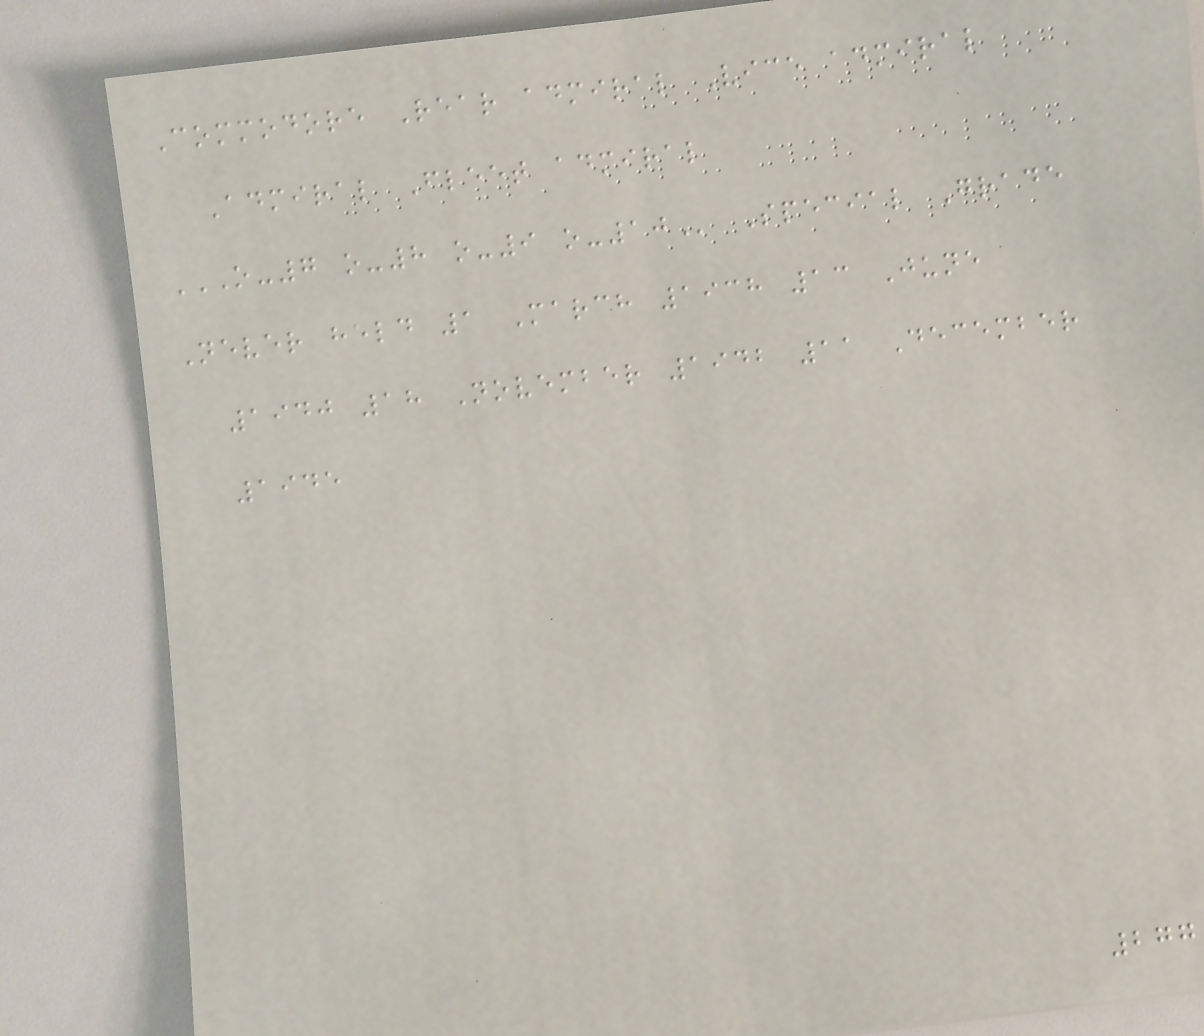Commodore Rear admiral Vice admiral
Admiral Fleet admiral
O-7 O-8 O-9 O-10 Special Grade
Never held 1 March 1938 13 June
1940 18 November 1942 11 December
1945
277
